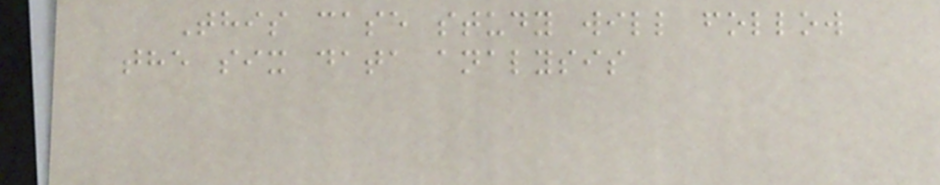This case study will follow
the six data analysis
